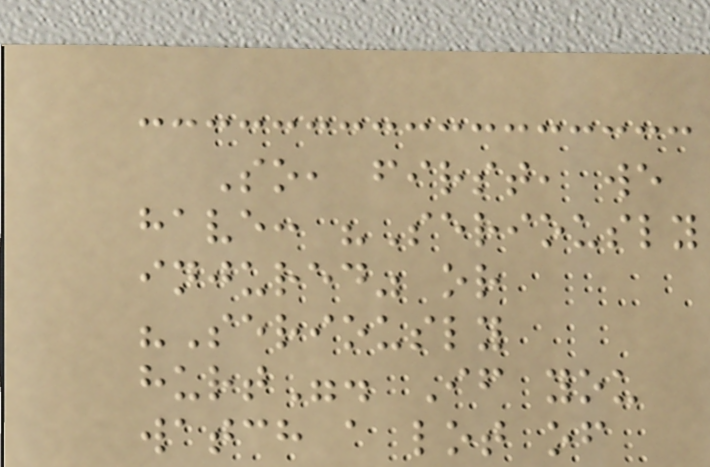So, first, we
have: "Seriously
injured" or
"Seriously
hurt". If you
watch a lot of
